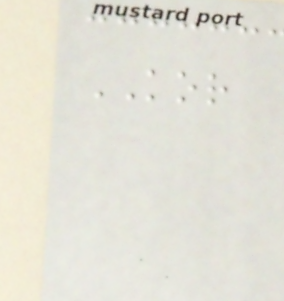KOR
